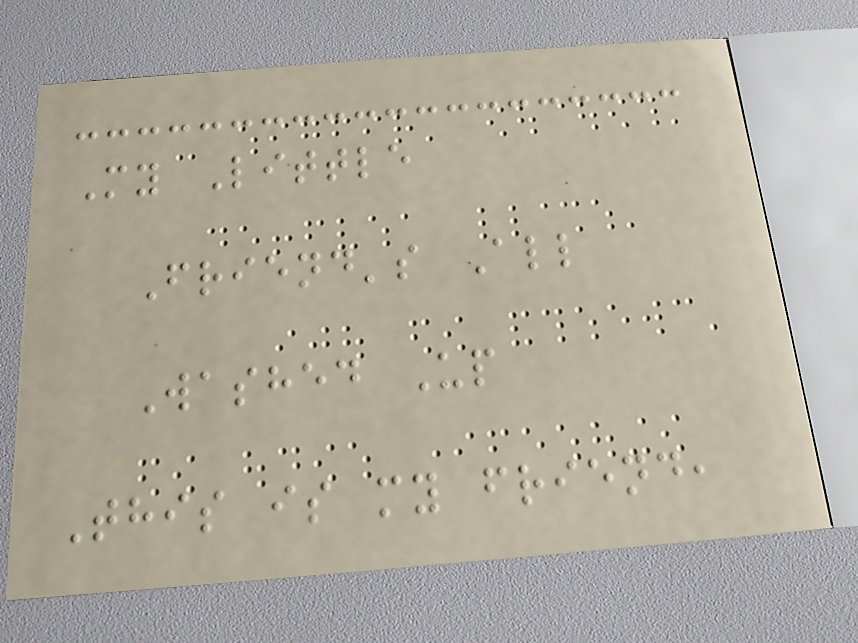My Little
Friend's All
Washed Up
This is my friend,
